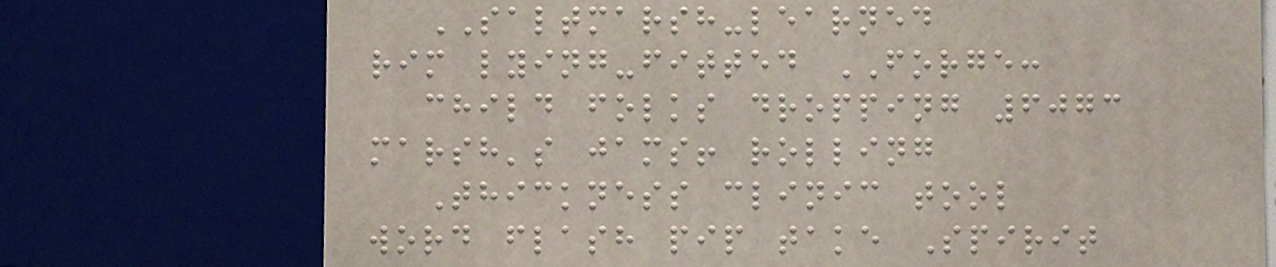SALTMARSH-learned
rim lying-fitted FORGE:
child folks dropping 6073
marsh's jams! rolling
Thickness clinic tool
word flash pip take Spirit
